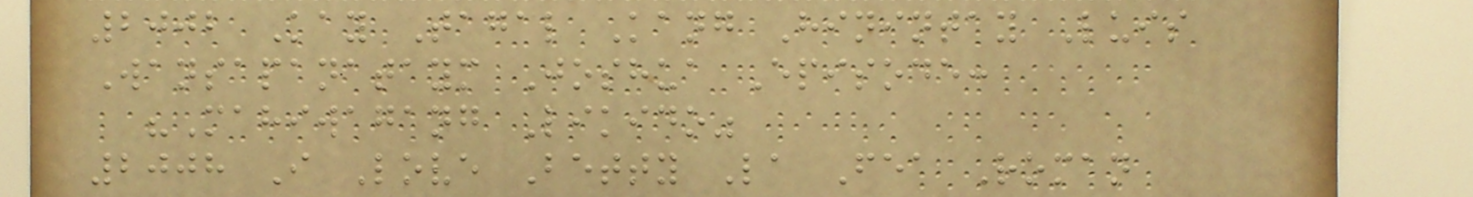2002 Kay Tagal Kang Hinintay Luis
Wansapanataym Joshua Episode:
"Mahiwagang Likido"
2008 I Love Betty La Fea Roman
